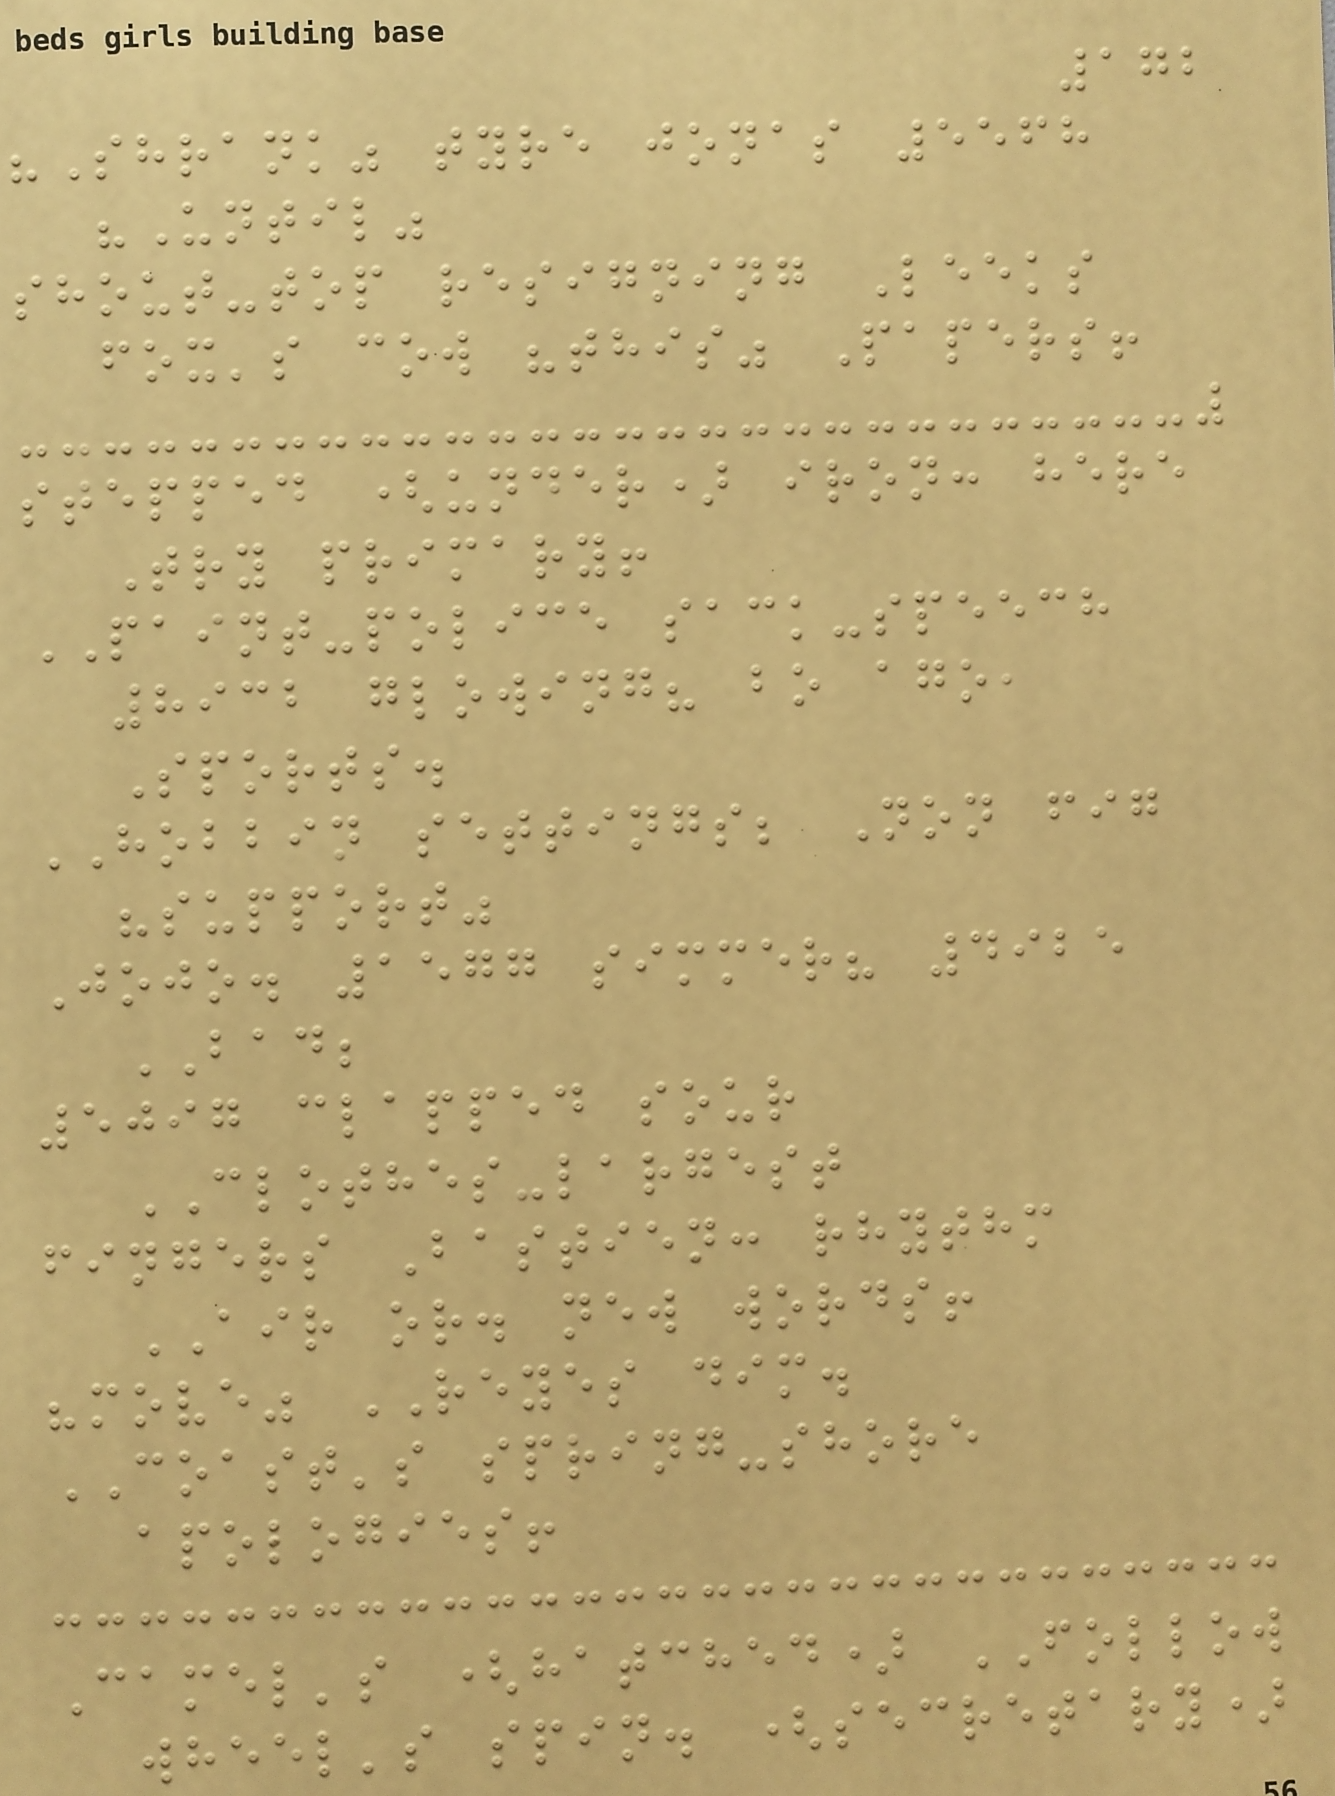172
"Shrank" tyre jonas 5568
"Until"
shout-top resigning Leeks
fox's cow "this" Papers!
stepped (under) iron: here
Try primary!
PAINT-police sack-speech
8932 glowing? bo ago,
Sports.
HOBBIN settings; Non fig
"support"
Jojo. 1577 simmer? 4925
BAD;
5097 clapped sour
CLOTHES-largest
fingers Bastien: rhythm
AIR or. new words!
"move" REYES dim.
COAST's spring-shore
apologies!
Camel's (hatched) FOLLOW
wheel's spin. (secretary)
